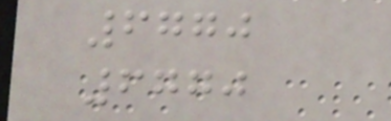6770
6770
